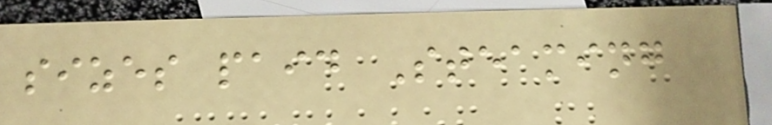sizes paid Steaming
